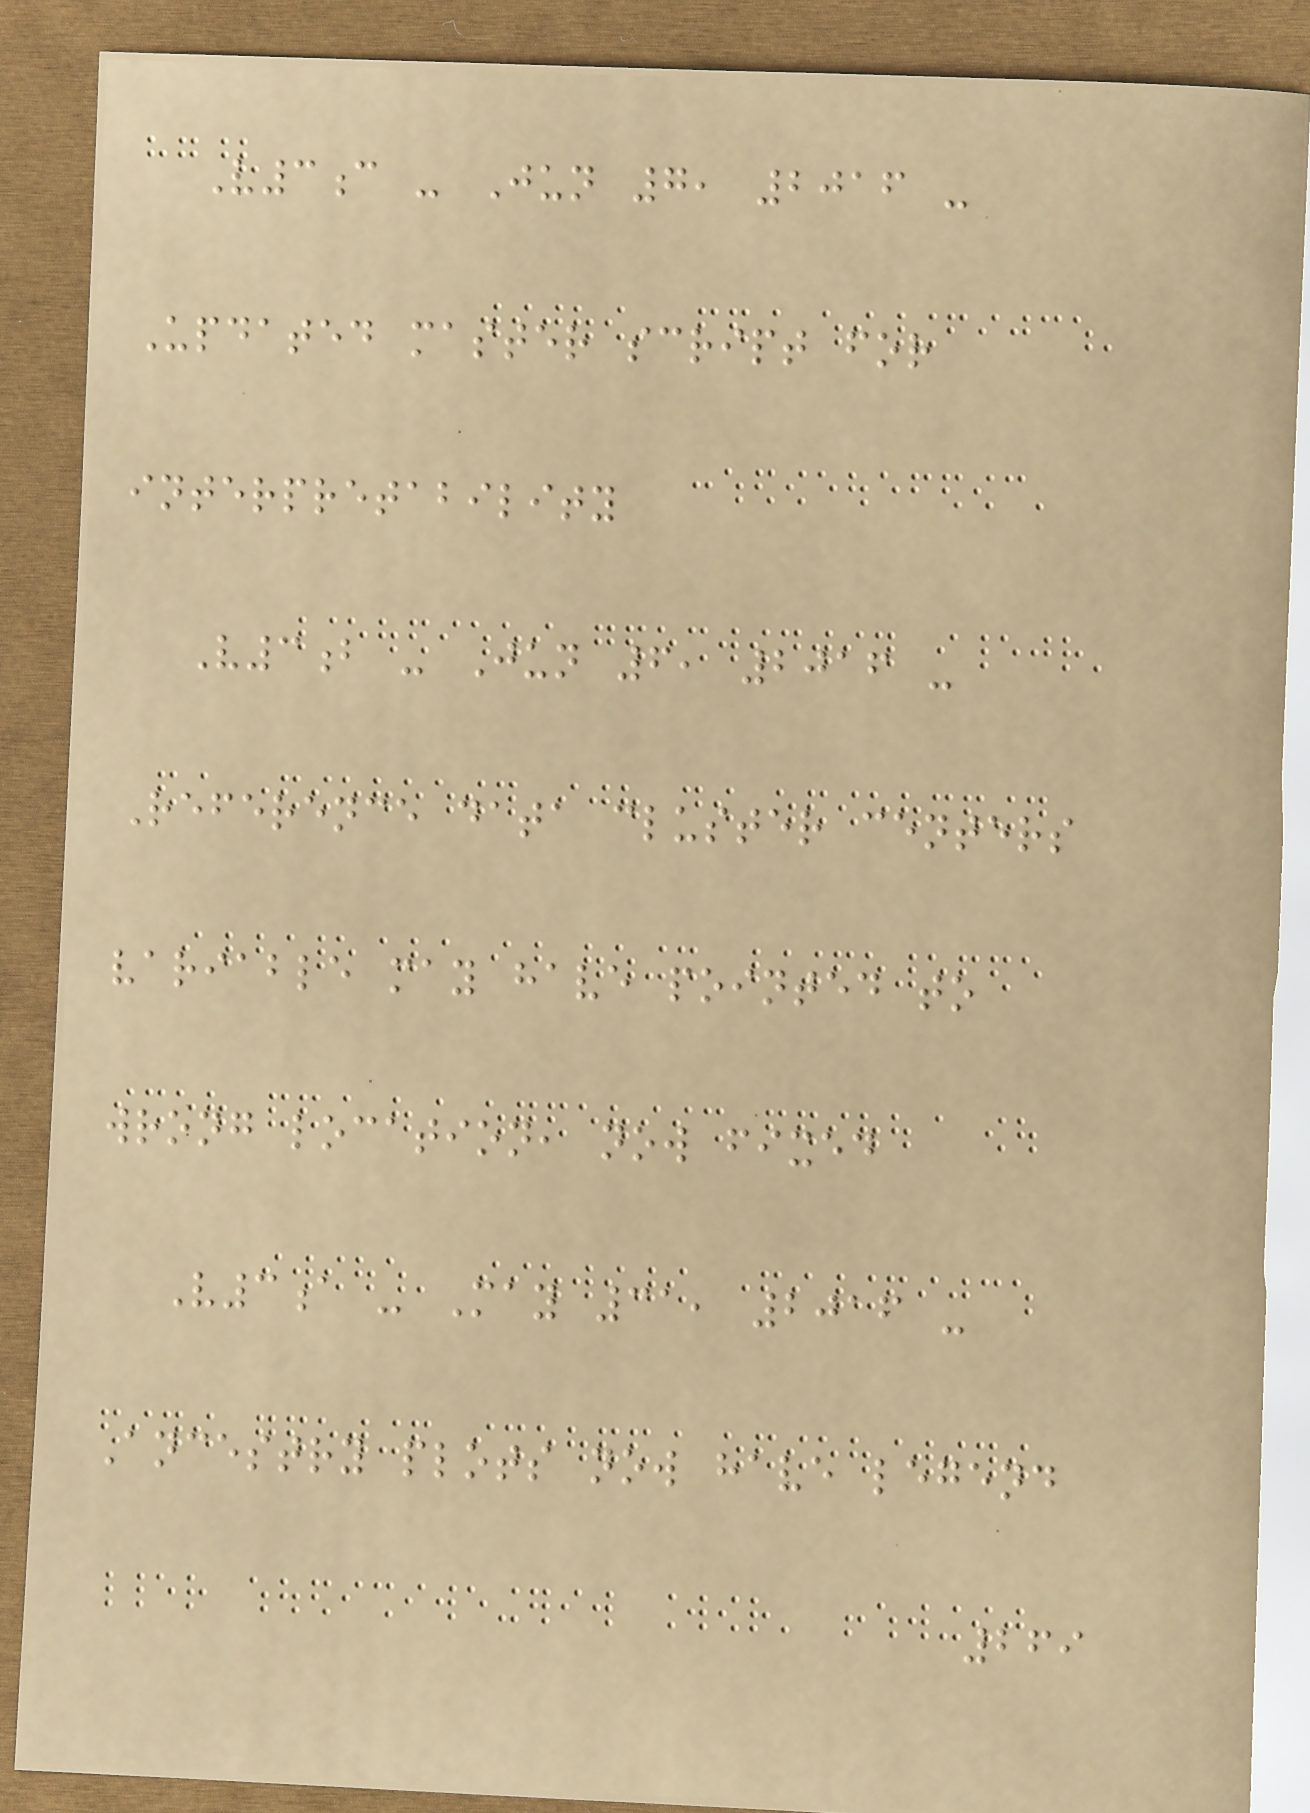V3c - Jun 7, 2016 -
Updated master script for
interpretability
V3b - Jun 6, 2016 -
Reference data cluster centers
variable may have pointed to
wrong location, now fixed
V3a - May 31, 2016 -
Ancestry plots now have legend
269
